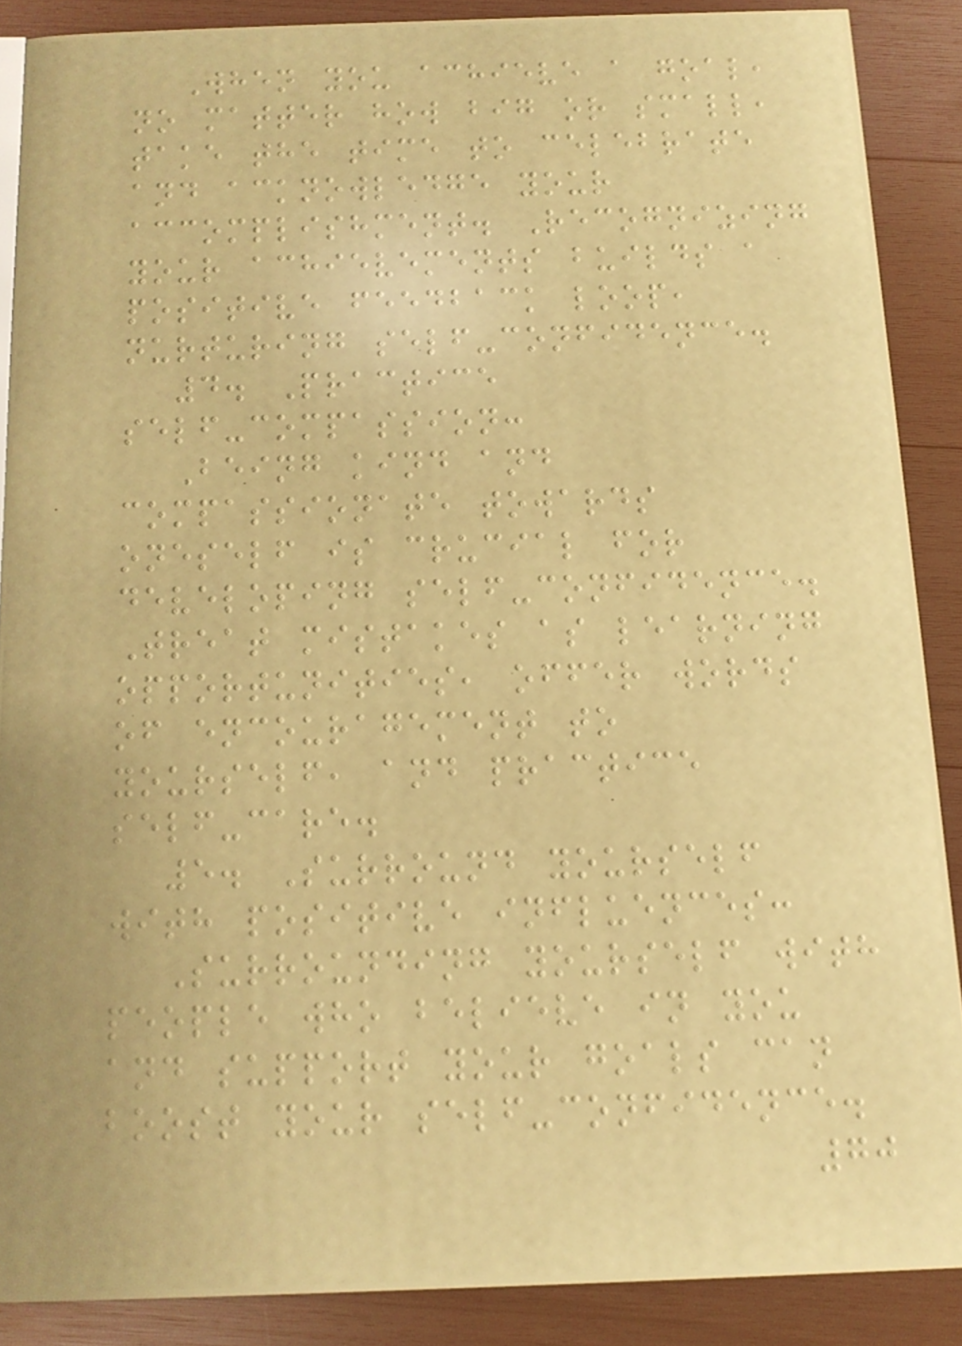When you achieve a goal,
no matter how big or small,
take the time to celebrate
and acknowledge your
accomplishment. Recognizing
your achievements builds a
positive feedback loop,
nurturing self-confidence.
4. Practice
self-compassion:
Being kind and
compassionate towards
oneself is crucial for
developing self-confidence.
Treat mistakes as learning
opportunities, offer words
of encouragement to
yourself, and practice
self-care.
5. Surround yourself
with positive influences:
Surrounding yourself with
people who believe in you
and support your goals can
boost your self-confidence.
70
